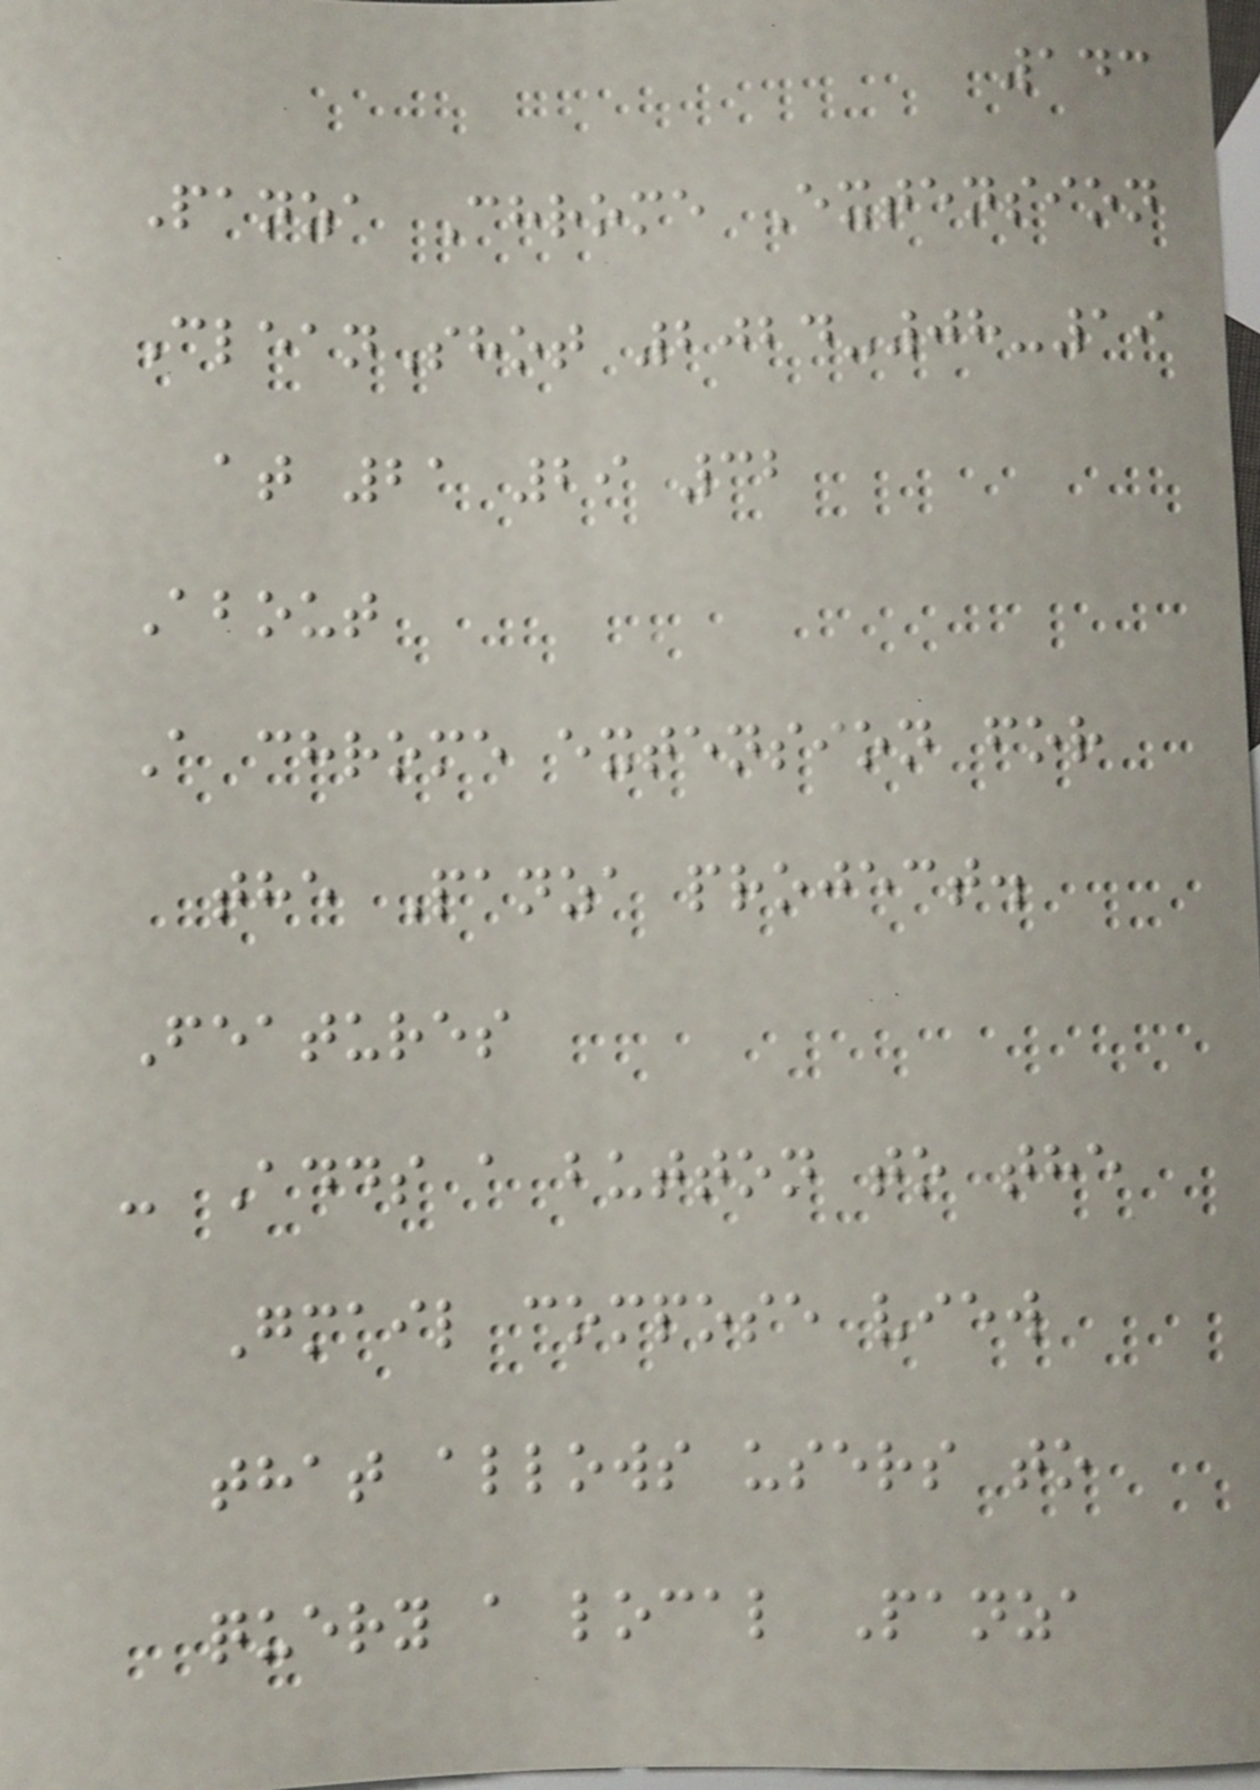143
Panza Chrome Extension
CleanShot 2024-08-19
at 21 29 32
About
A chrome extension for
the Panza project.
Features
- Adds a button to the
Gmail compose view
that allows users to
query a local Panza
